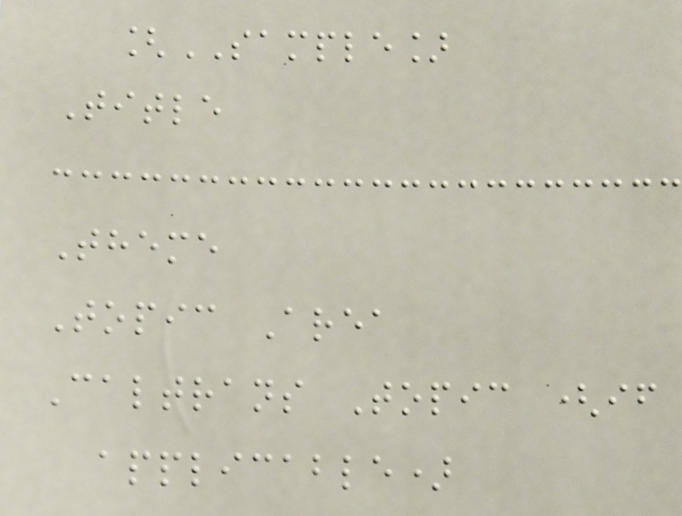[SAMPLE]
Title
Theme
Topic Area
Caltrans Topic (if
applicable)
